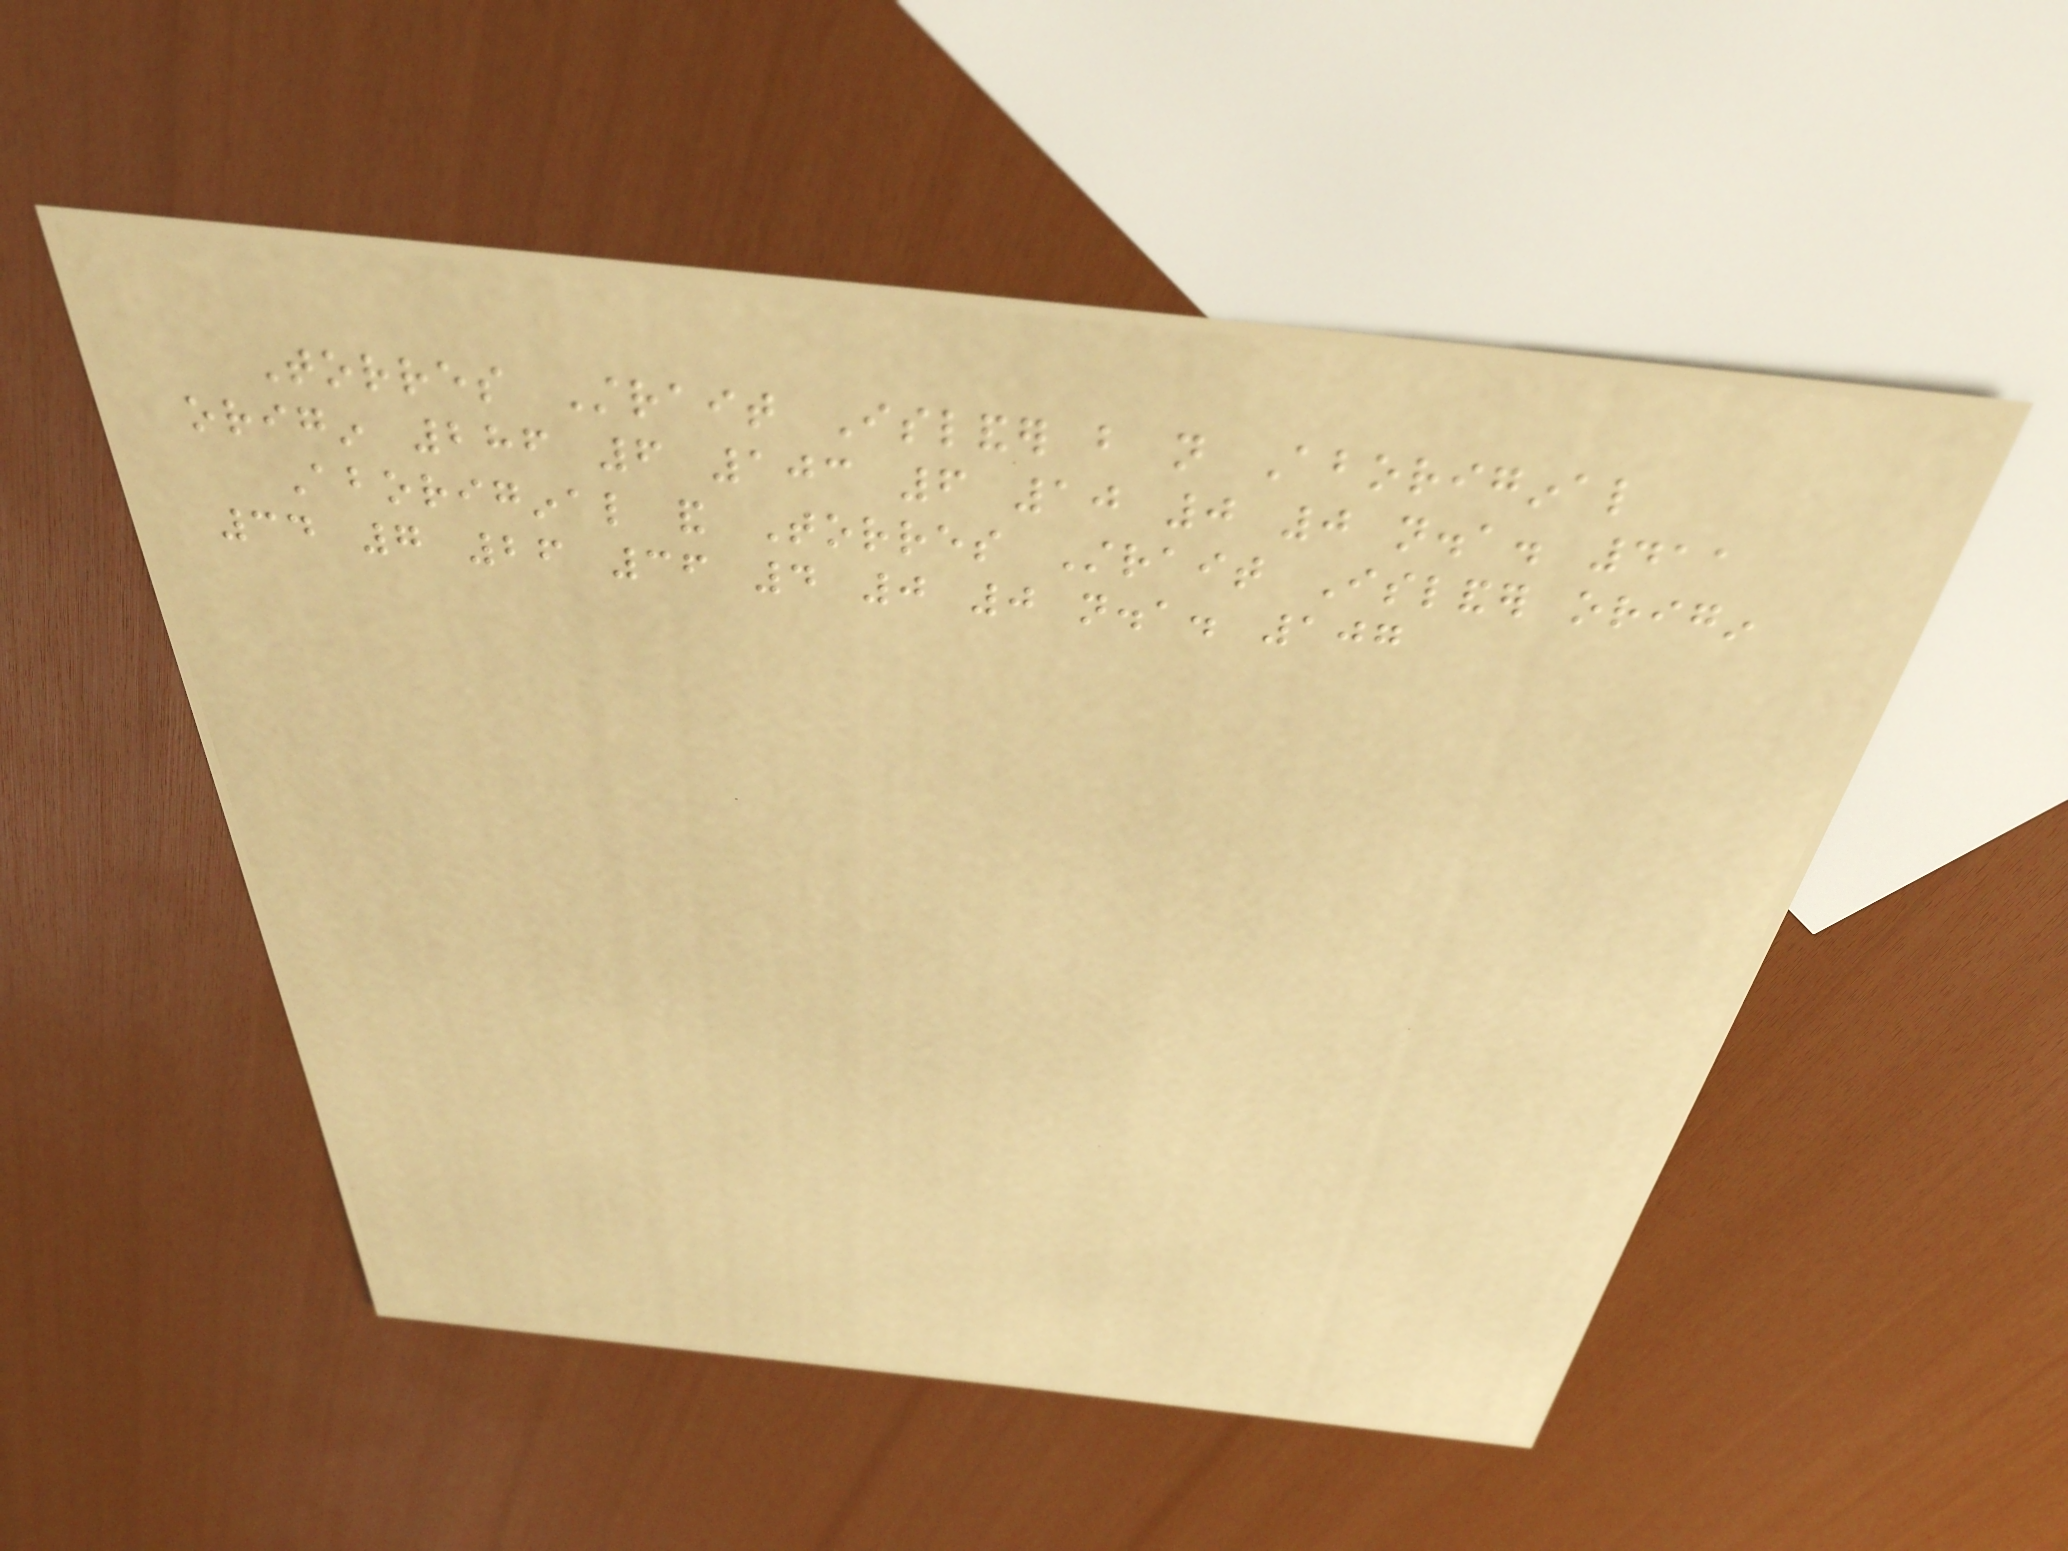Torres Strait Islander but not Aboriginal
origin 286 6 103 6 10 0 0 n.a. 411
Aboriginal and Torres Strait Islander origin
34 7 26 36 4 0 0 n.a. 107
